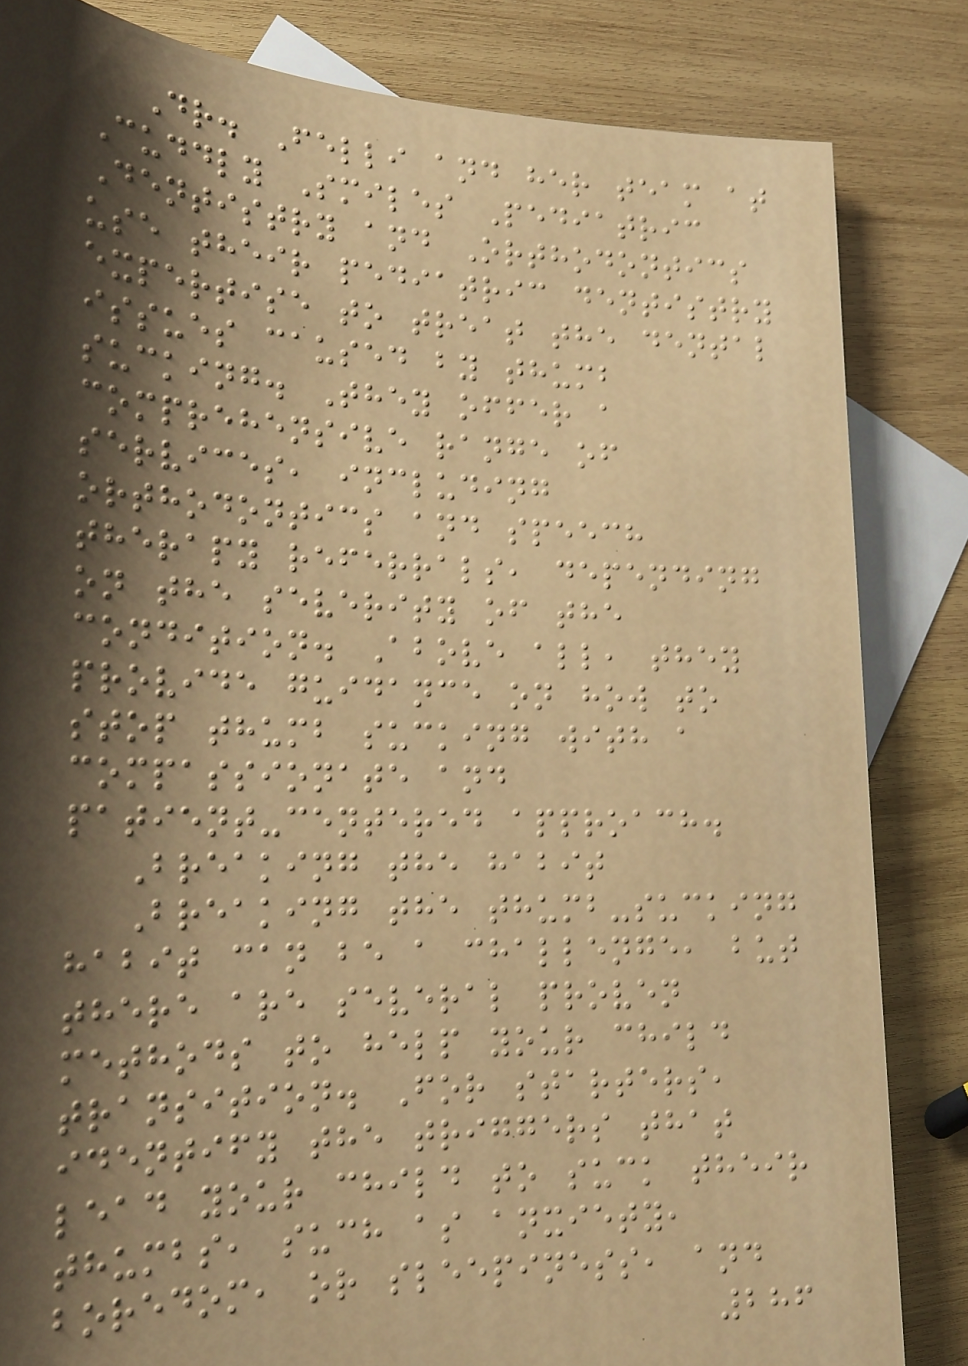Dr. Felli and her team at
Cuddly Smiles Pediatric
Dentistry and Orthodontics
use their pediatric dentistry
expertise to treat the dental
issues caused by thumb
sucking. They offer a
comprehensive range of
services, including
orthodontics and speech
therapy referrals, depending
on the severity of the
condition. Above all, they
provide guidance on how to
stop thumb sucking with a
compassionate and
patient-centered approach.
Breaking the habit
Breaking the thumb-sucking
habit can be a challenge, but
there are several proven
methods to help your child
transition. For starters,
identify the triggers that
lead your child to suck their
thumbs, such as anxiety,
boredom, or sleepiness, and
286
